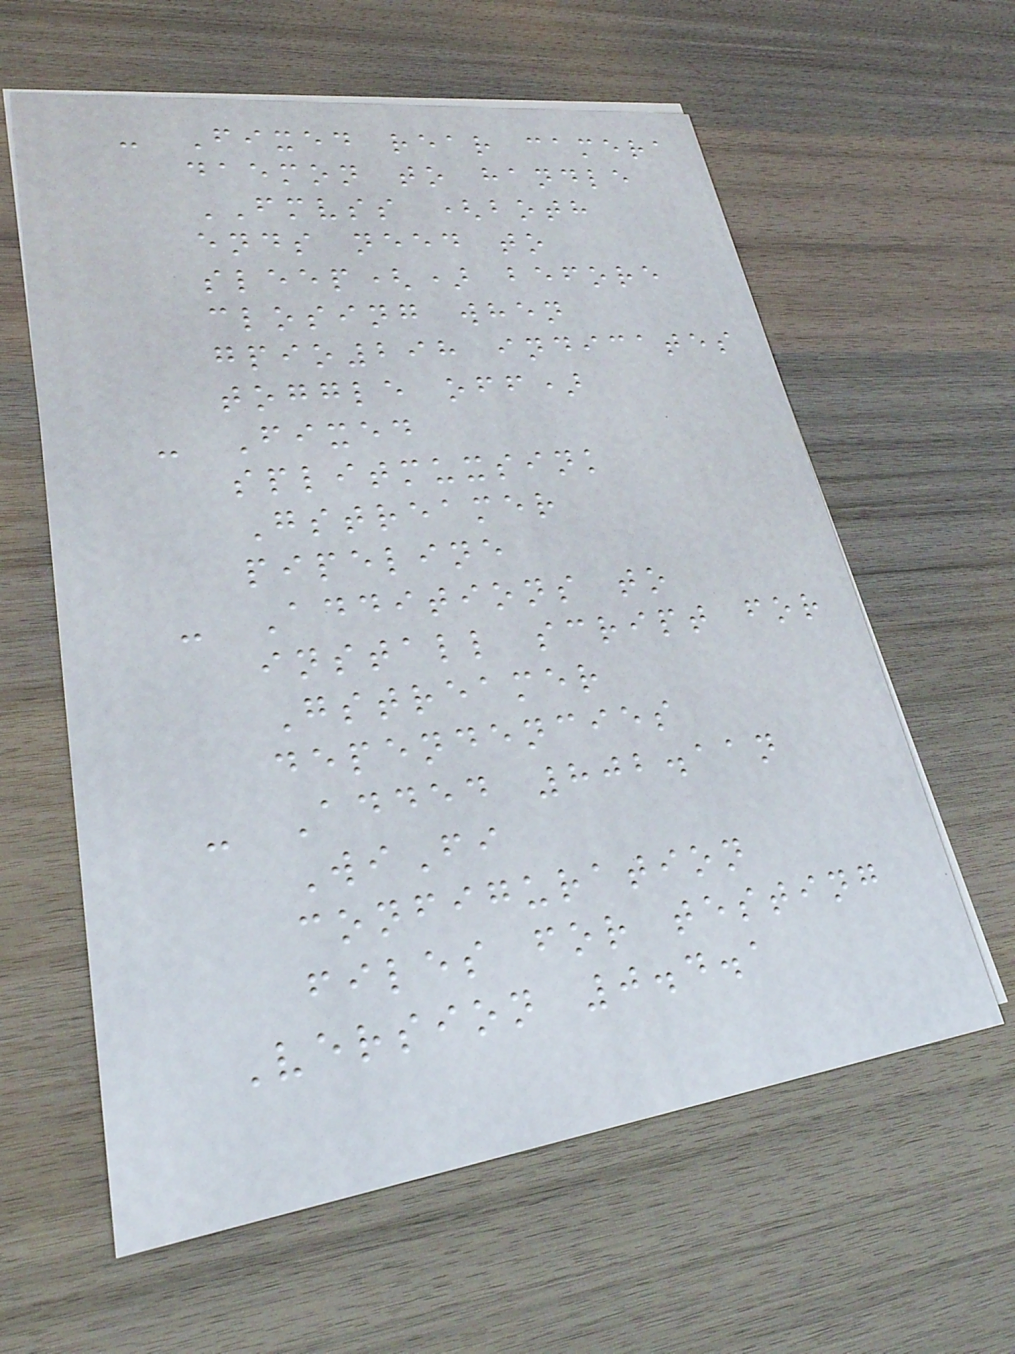- Fixed rear camera
daemon to handle
FMVSS (both
ends need to
sleep() before
closing when
gpio298 indicates
toggle off)
- Fixed
splitmuxsink
Gstreamer
pipeline
- Additions to
install script for
Gstreamer
dependencies
- Added 802.11n
WiFi
configuration
files for testing
Version 0.4.1
